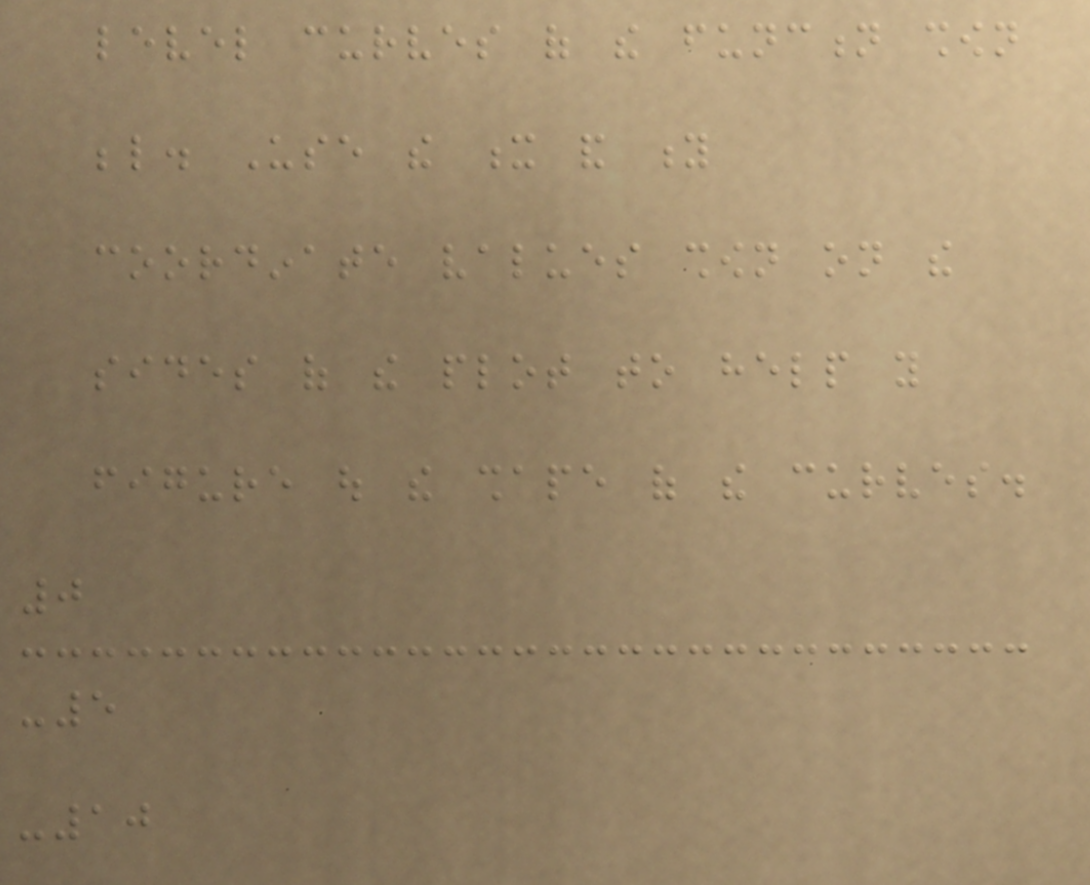level curves of the function shown
below. Use the x and y
coordinate values shown on the
sides of the plot to help you
figure out the shape of the curves.
0
-5
-10
